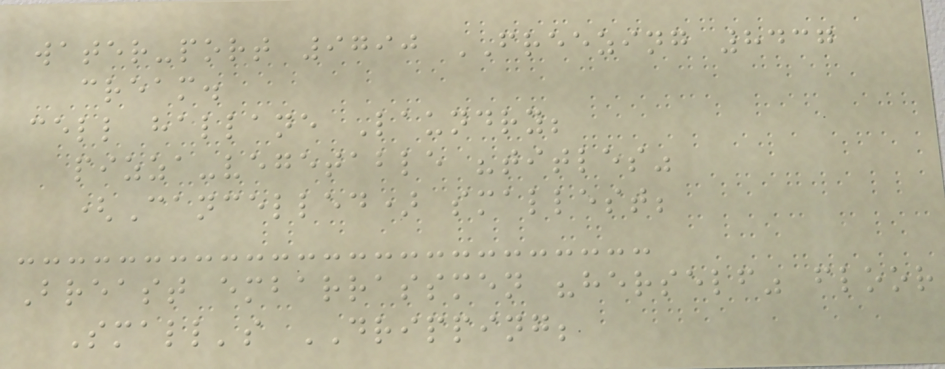water-port 9790 FREEZING 8437
cream.
cell hallane Laundry;
pizza-vegetable "titles"
(Cancelled) smallest;
Breast embarrassmen "herself" floor
Small's DRIPPING;
